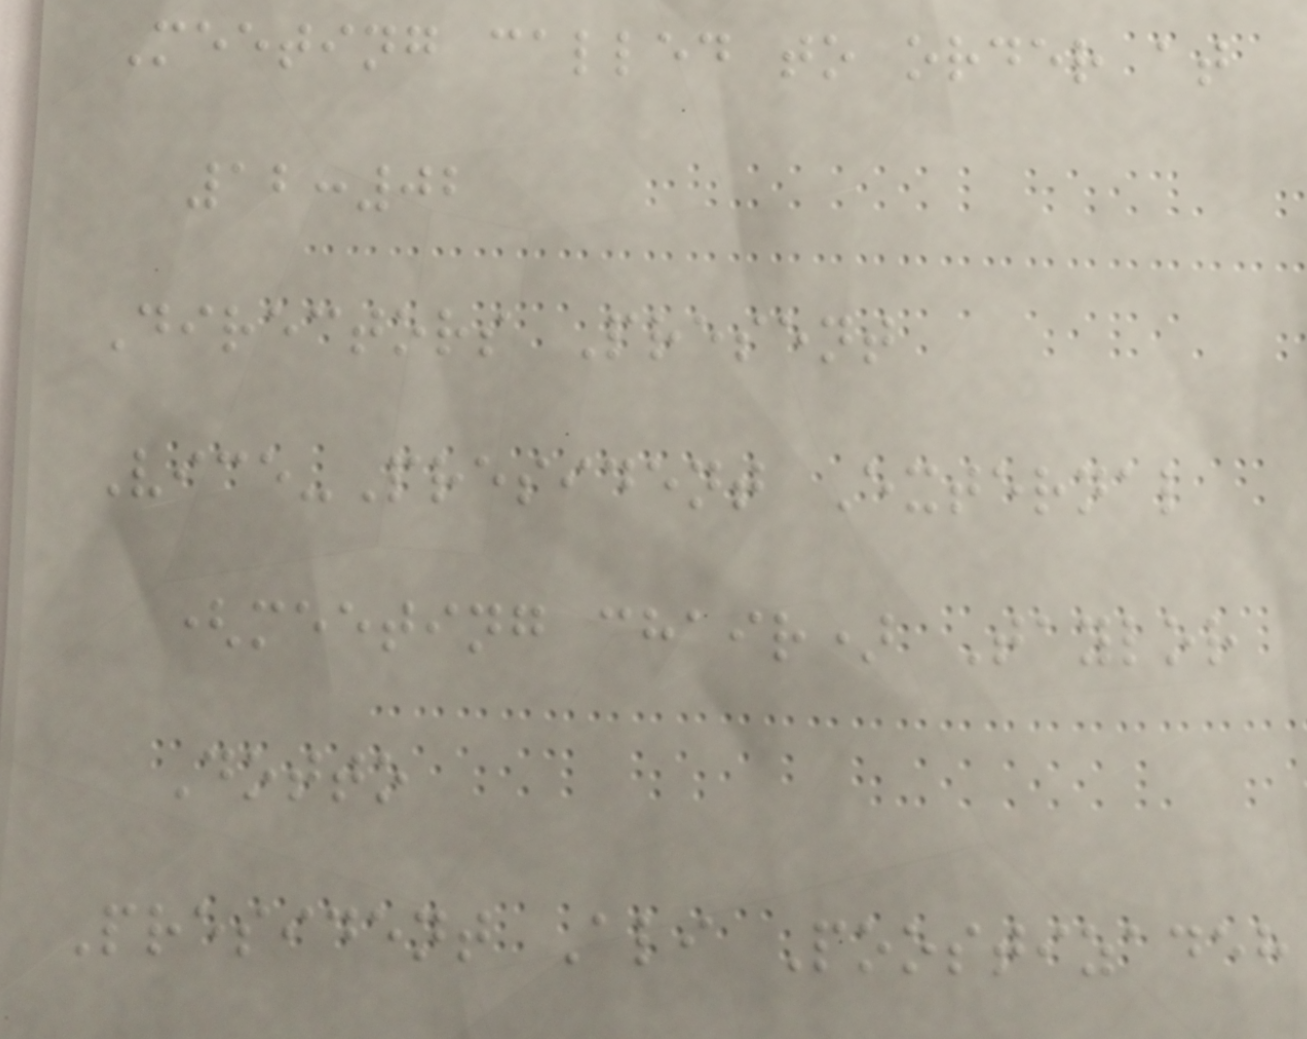Meeting called to order at
12:02
Directors Present
Vice-President External
(meeting chair) Taylor
Dotto
President Ali Poostizadeh
